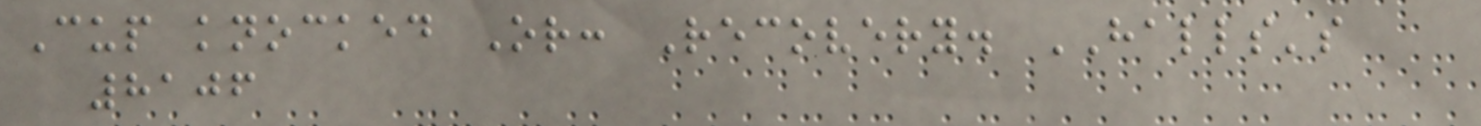Cup knocked Or: Recovery. HALLS's
8106
